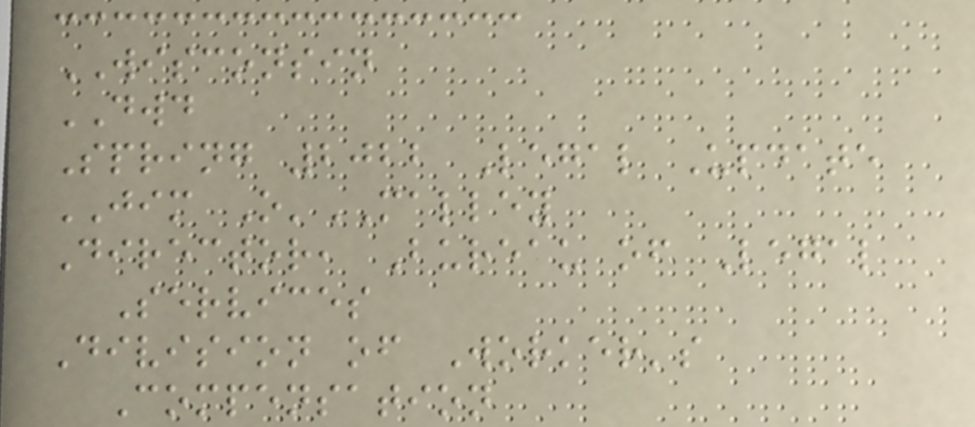WISCONSIN
DWD
Spring 2022 Legal Update
JIM O'MALLEY
Director, Bureau of Legal
Services
Division of Worker's
Compensation
